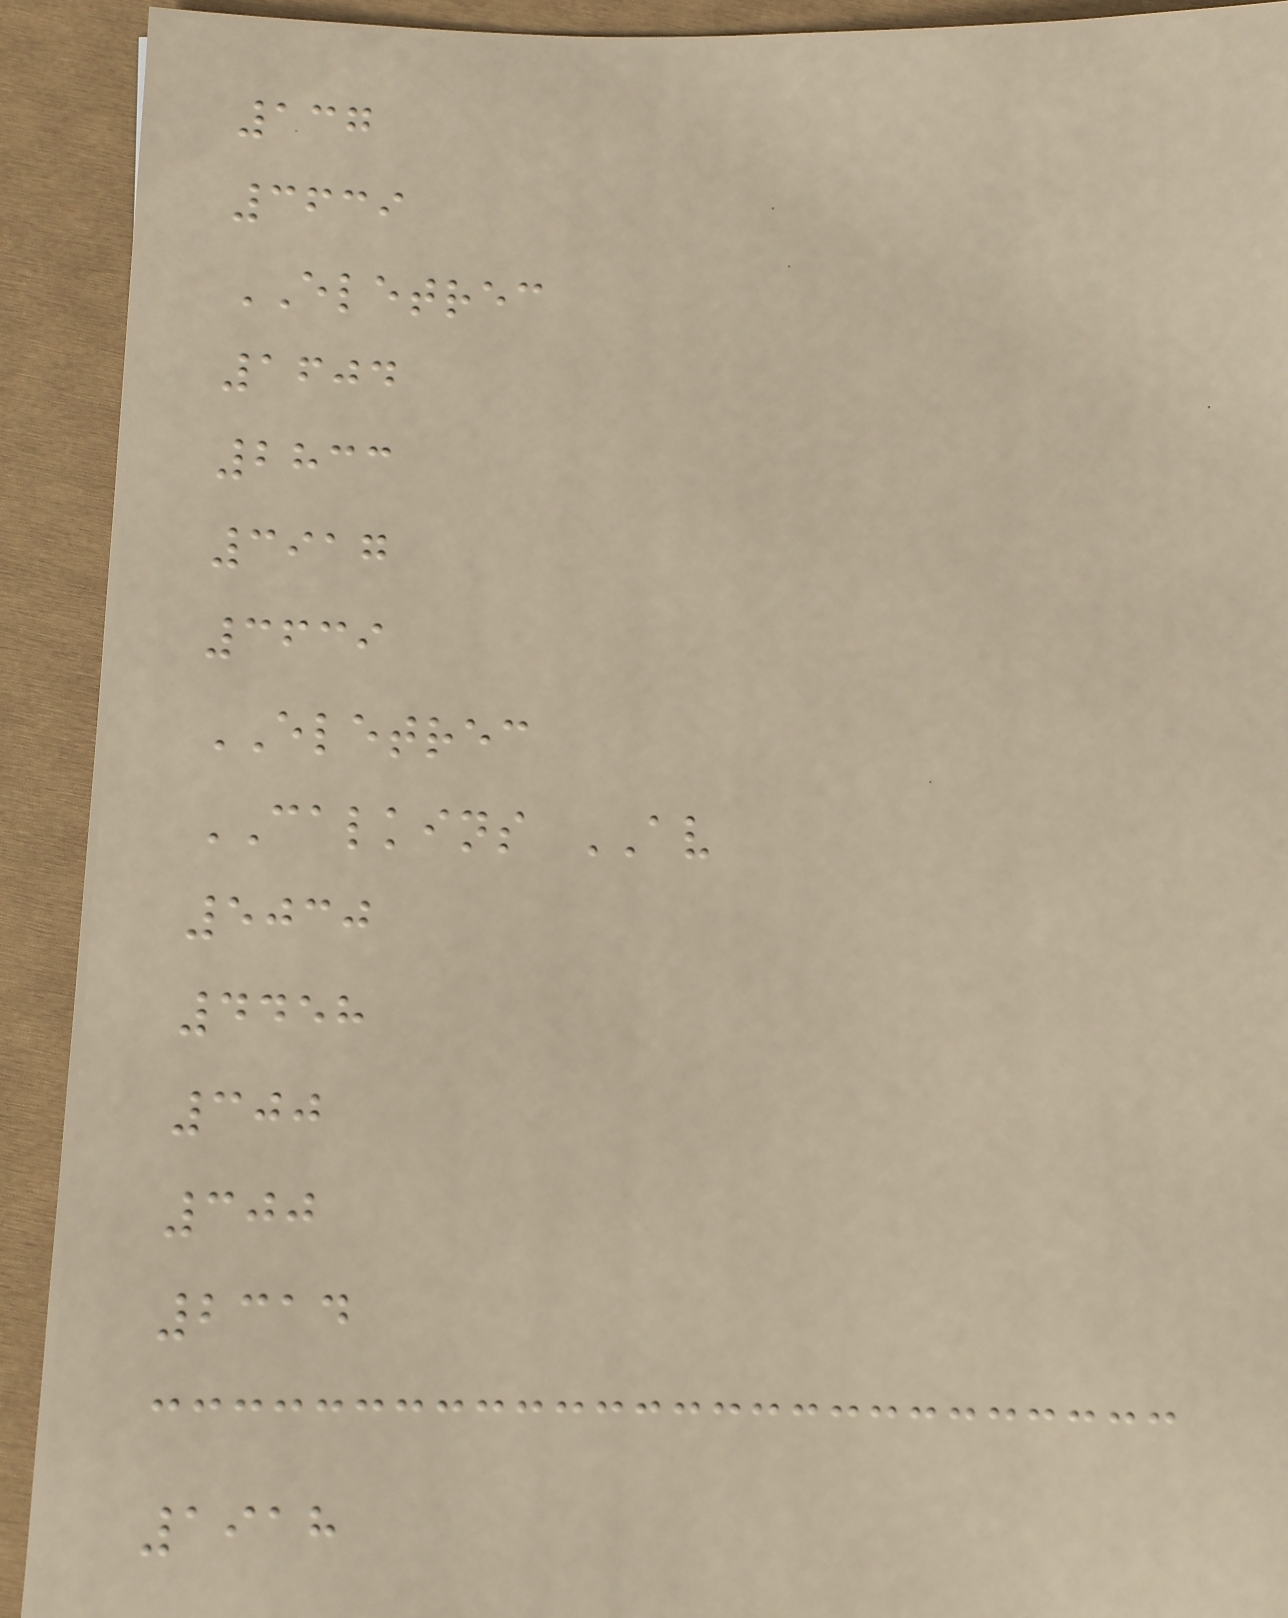137
3639
ELETREC
1604
2833
3917
3639
ELETREC
CALKINS AV
5030
4458
300
300
2314
1918
